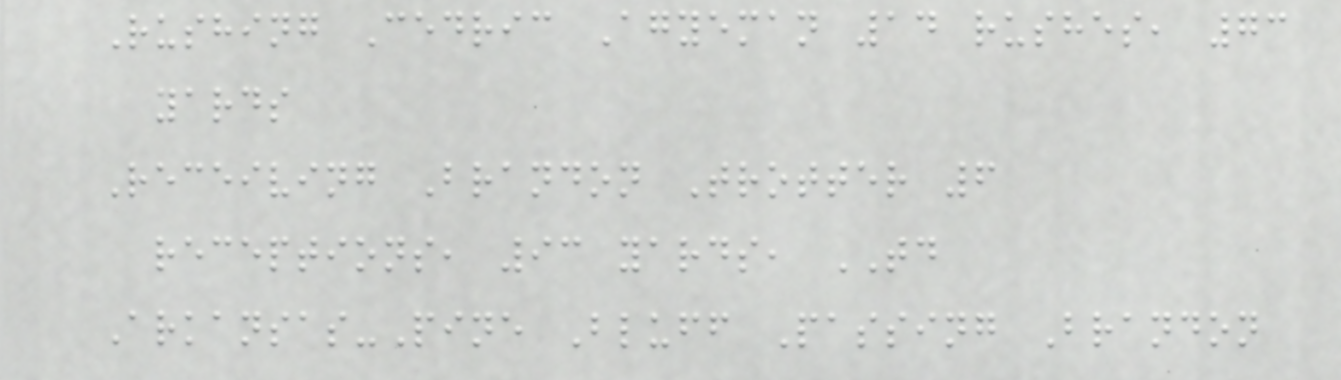Rushing Cedric Agyeman 14 rushes, 73
yards
Receiving Brandon Trotter 6
receptions, 93 yards, TD
Arkansas-Pine Bluff Passing Brandon
